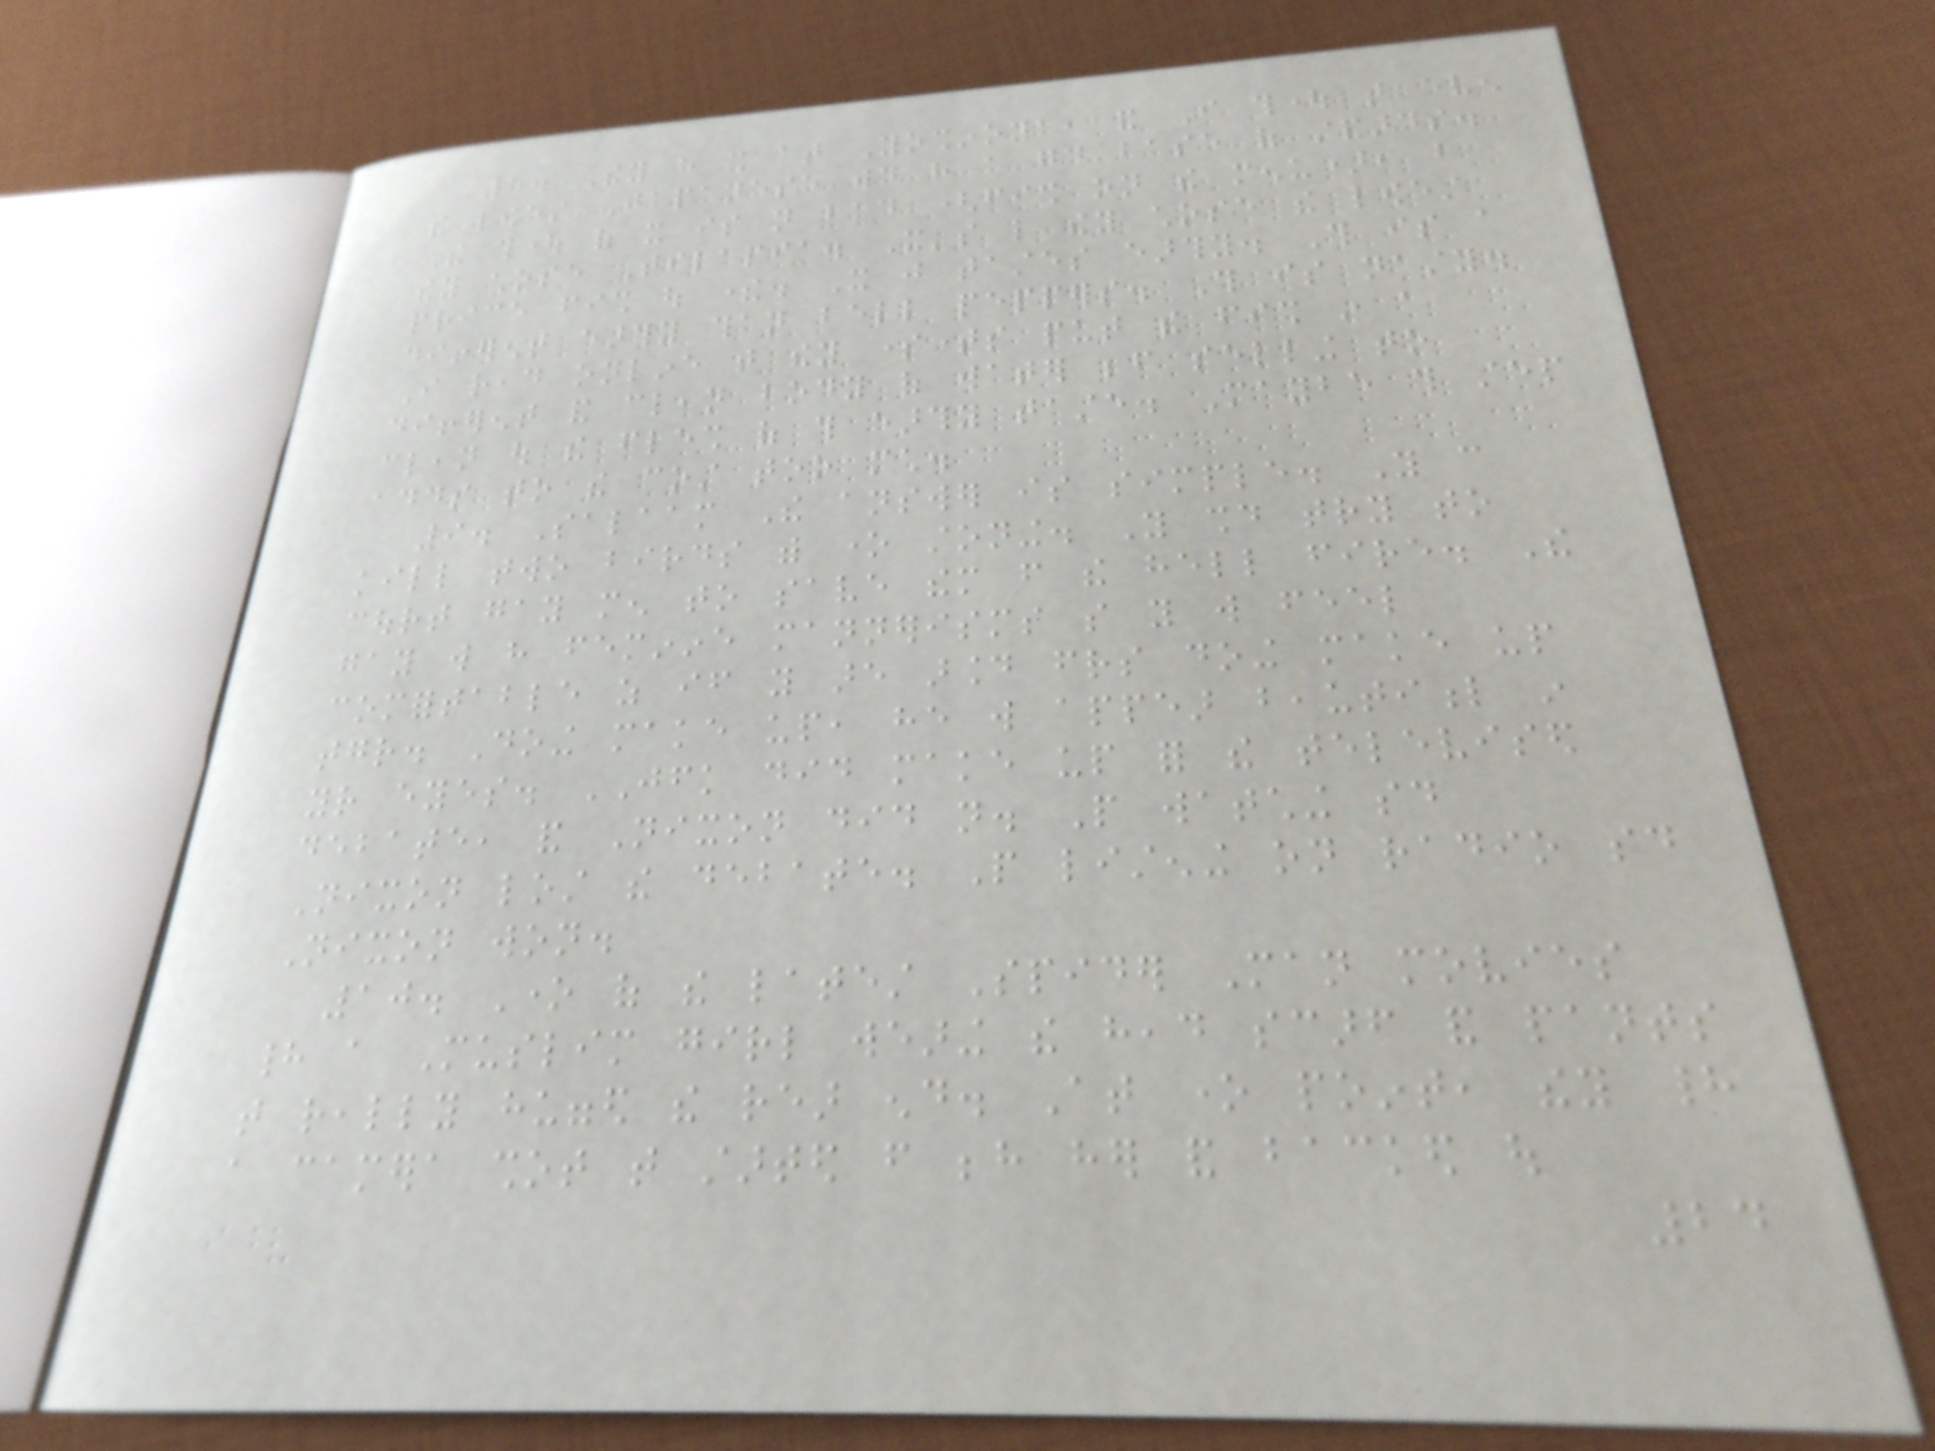8. They have it at Yoshinoya, and I thought that even
the lowest Japanese would have a good base of standards.
The thought of it is not bad (fish on the menu), but
they chose Tilapia. It's like they chose the lowest
price fish out there. It just tastes earthy. This is a
different earthy than bell peppers. This is nasty.
I read online that they sometimes put the fish in a
different and clean body of water before selling to
clean out the flesh of this earthy taste. Maybe this step
adds to the cost too much.
9. Salaam The answer is simple. You can
kill two birds with one stoning. You should try to
court gay men to save them from the hell fire. The
gay will have feminine mannerisms so you will feel
comfortable as if you are around friends doing make up
together. Doing make up, he will appear beautiful in
your eyes. JFK did make up for the televised
debate, and Nixon did not. People watching said
Nixon lost the debate. People listening on radio said
Nixon won.
10. One of the latest Spider Man movies
had a Muslim girl wearing the head scarf and pants
that really hugged the rear end. At one point, they had
a camera shot that started from behind her and backed out
24
